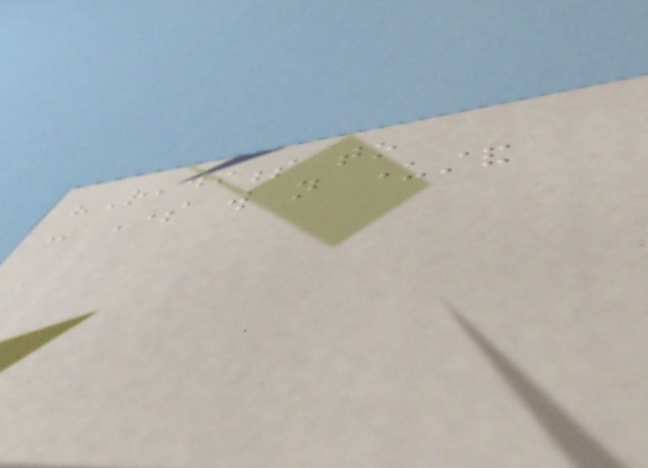"Readiness to
- Some will not understand
